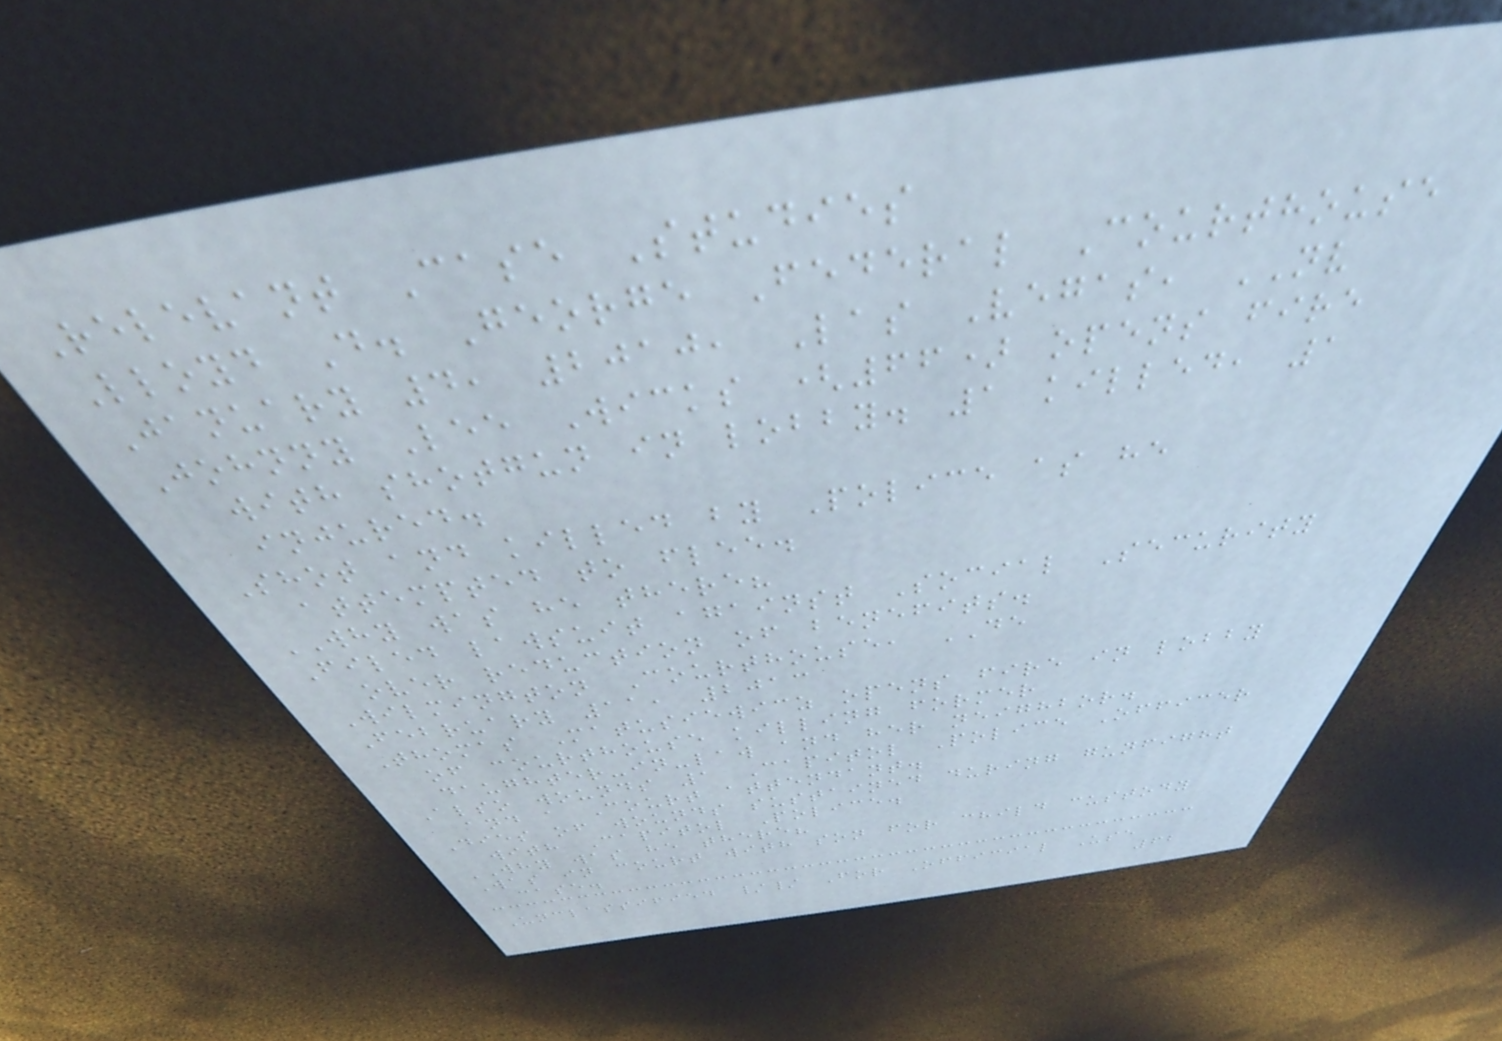Relevant Case Studies
Lloyd D. George Federal Courthouse
January 4, 2010, Las Vegas, NV
Johnny Lee Wicks (66) opens fire
with shotgun in lobby. 1 killed, 1
injured.
Shot and killed by Police as he
attempted to flee.
WHY was he there?
Filed lawsuit against Social Security
over reduction of benefits.
Wilmington Courthouse, DE
February 11, 2013
Thomas Matusiewicz opens fire in lobby
of courthouse killing former
daughter-in-law and her neighbor.
Also wounds 1 Capitol Police Officer
and a Court attendant.
Dies of wounds sustained during gunfight
with Capitol Police.
WHY was he there?
Was in court with son for child custody
case.
Unclassified // For Official Use
62
